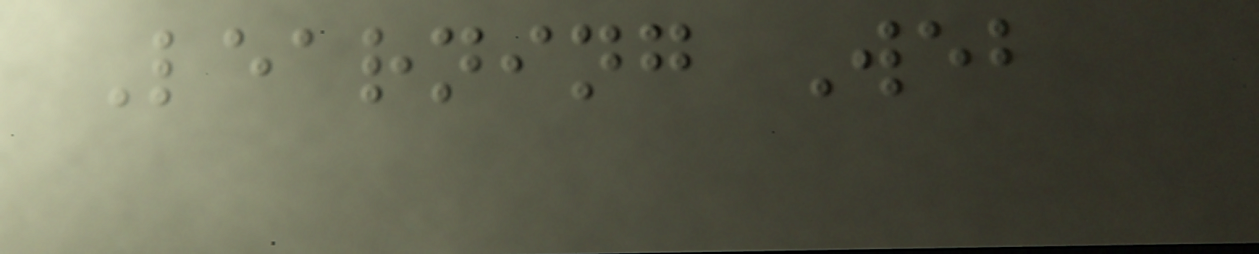Learning Web
